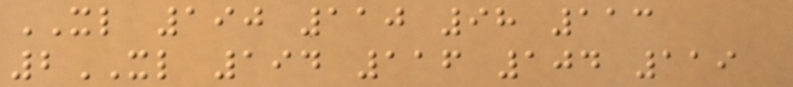XL 190 110 98 113
2XL 194 116 104 119
